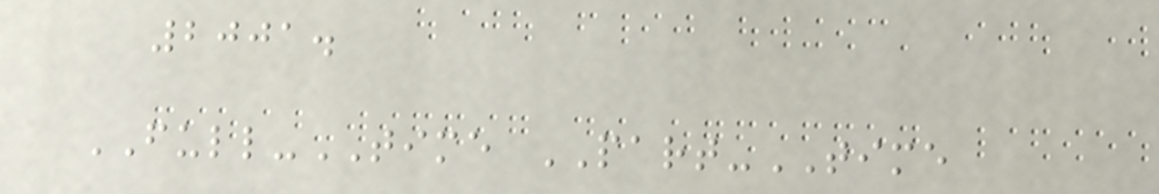2001.
FULL-TIME PART-TIME
